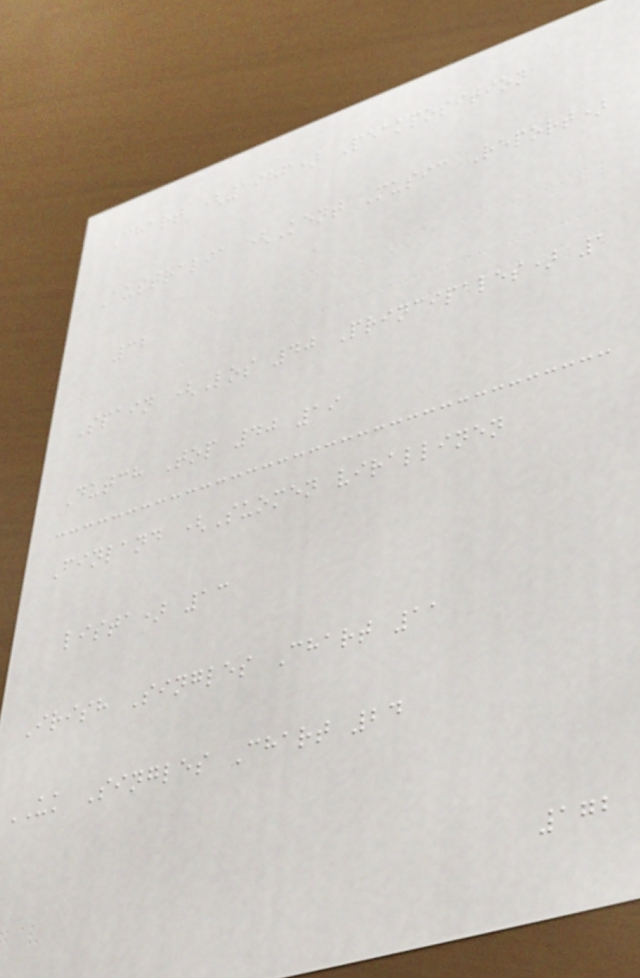Chart (1986) Peakposition
Australia (Kent Music Report)
32
Spain (Los 40 Principales) 1
Dutch Top 40 19
Finland (Suomen virallinen
lista) 13
Irish Singles Chart 11
UK Singles Chart 24
172
